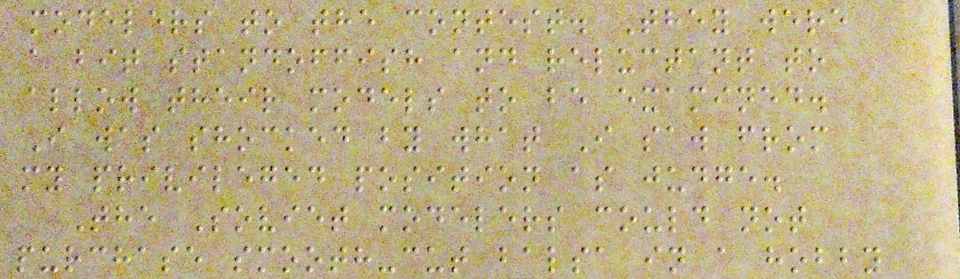modelers to the contest. They were
a bit standoffish and reluctant to
allow their models to be examined.
I was shocked by what I saw from
my privileged position as judge.
The Soviet modelers could not
purchase smooth-cut balsa in a hobby
